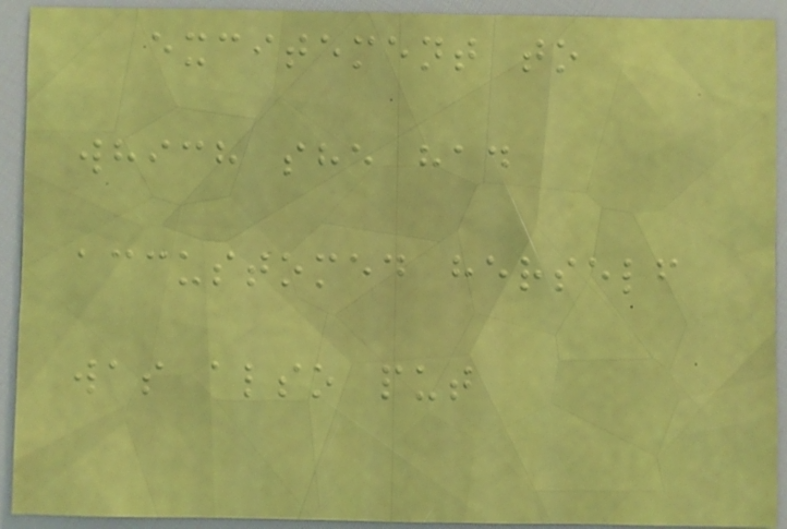excitement to
which she had
accustomed herself
was also put
